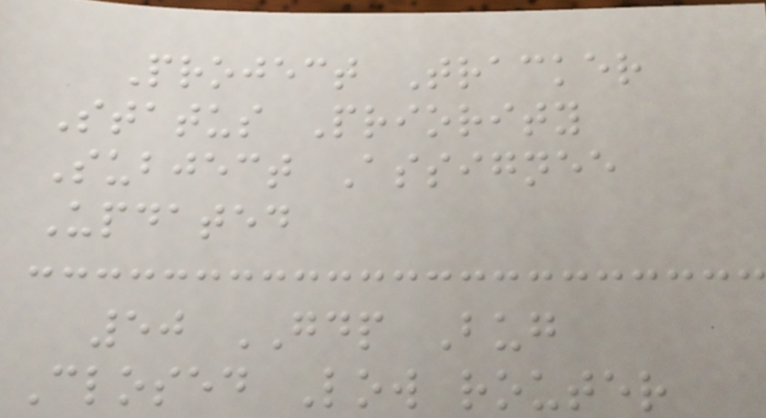Project Tracker
Status Priority
Subject Assignee
Updated
50 GDP Bug
Closed Low router
